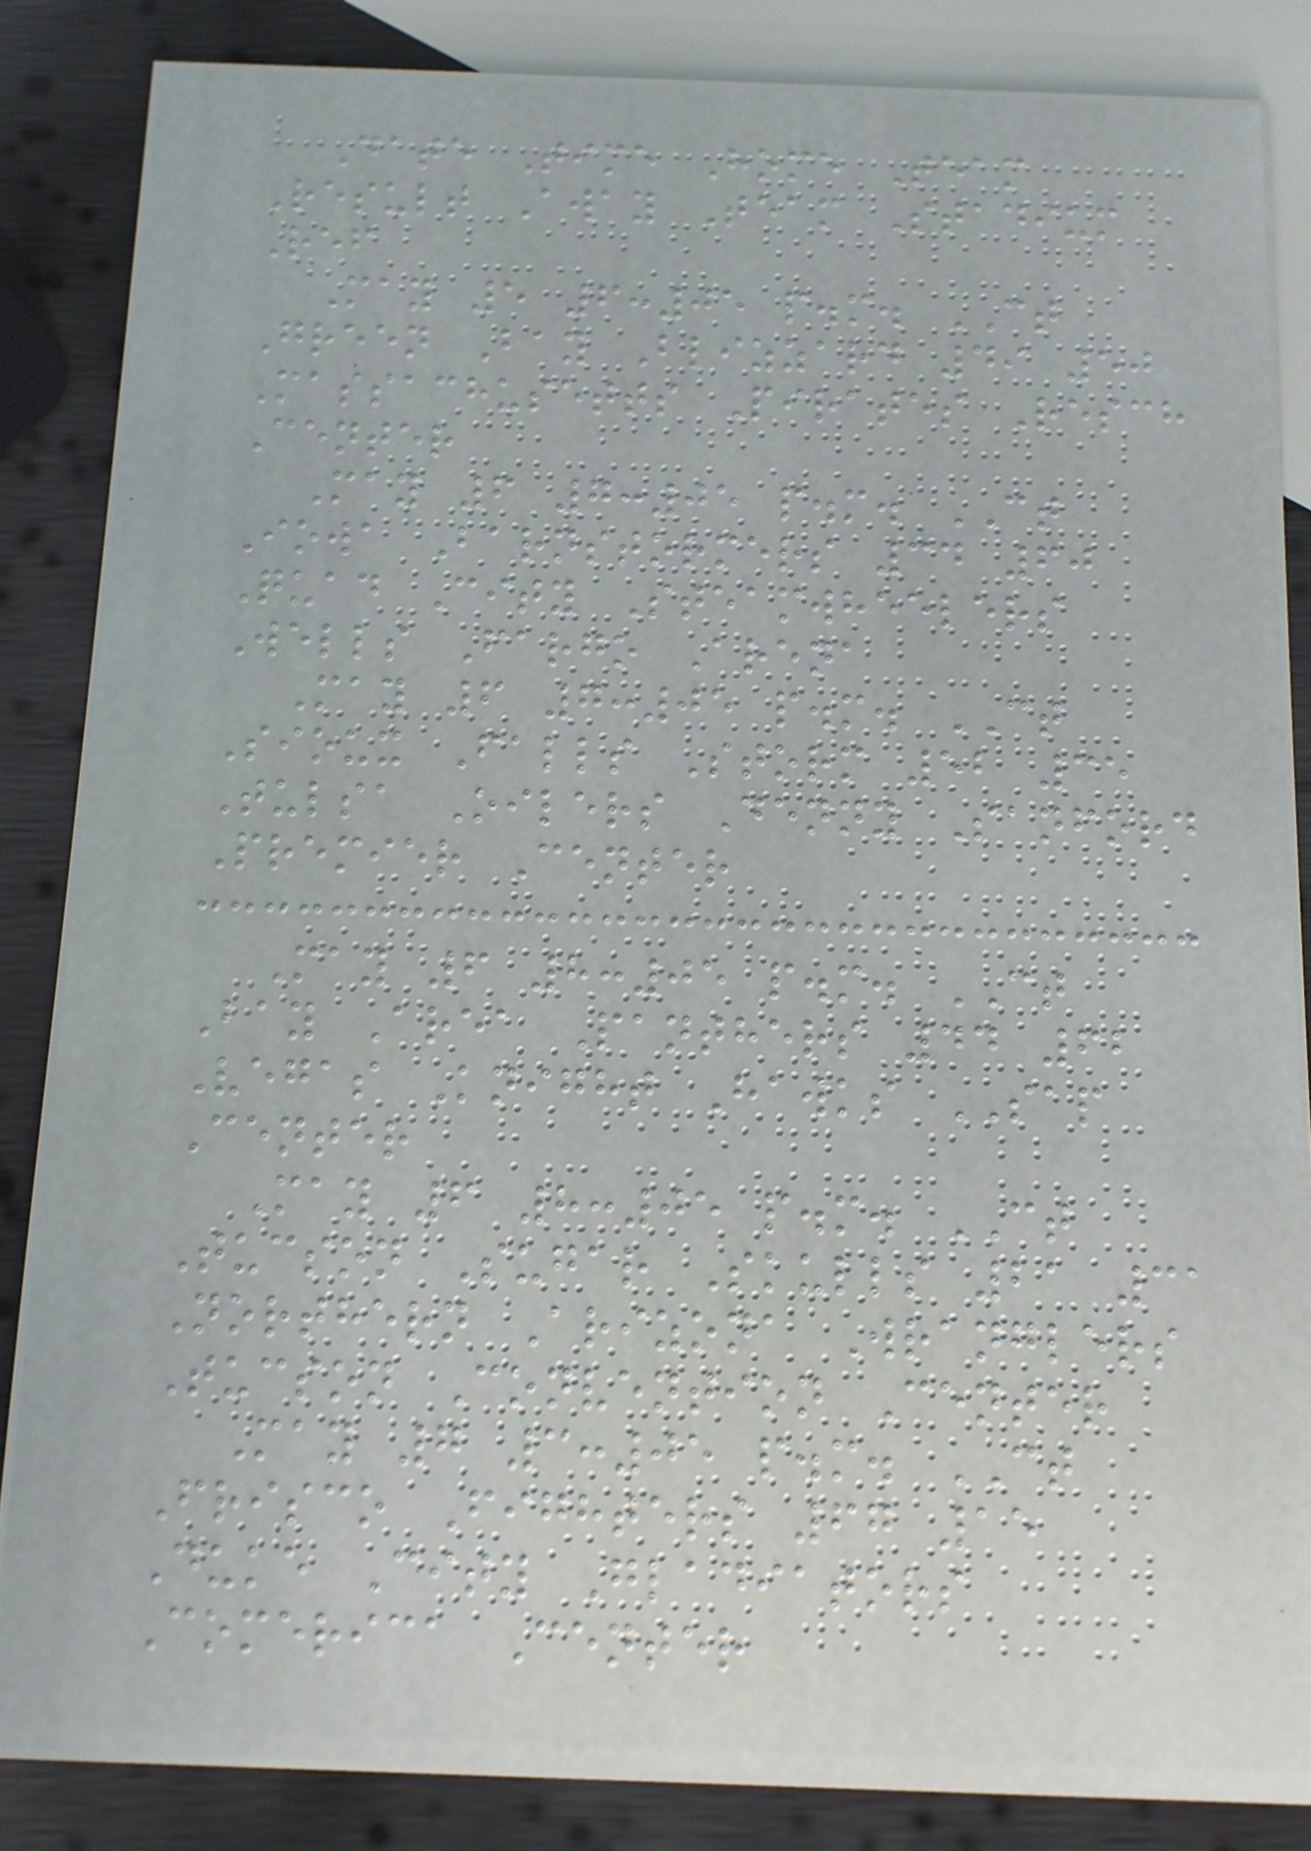Date Time Home Team
Result Away Team Stadium
Ref
May 5 6:05 p.m. CT
Green Bay Blizzard 49 50
Massachusetts Pirates Resch
Center
May 6 7:05 p.m. CT
Iowa Barnstormers 34 60
Quad City Steamwheelers
Wells Fargo Arena
May 6 7:05 p.m. CT
Sioux Falls Storm 52 35
Tulsa Oilers Denny Sanford
Premier Center
May 6 8:05 p.m. CT
Bay Area Panthers 44 62
Vegas Knight Hawks SAP
Center
May 6 8:05 p.m. CT
Tucson Sugar Skulls 21 31
Northern Arizona Wranglers
Tucson Convention Center
May 7 3:05 p.m. CT
Frisco Fighters 67 15
Duke City Gladiators
Comerica Center
